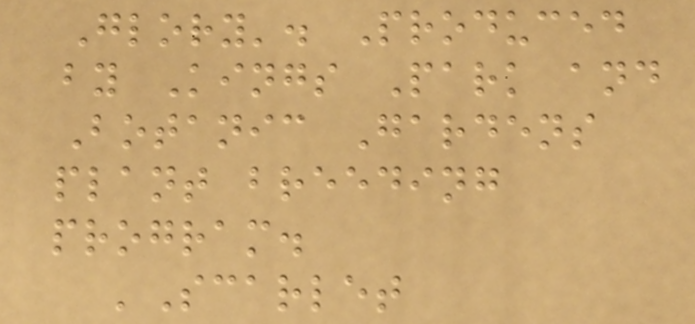Glory'. Produced
by Kings Park and
Botanic Gardens
plant breeding
program.
'Scarlet
